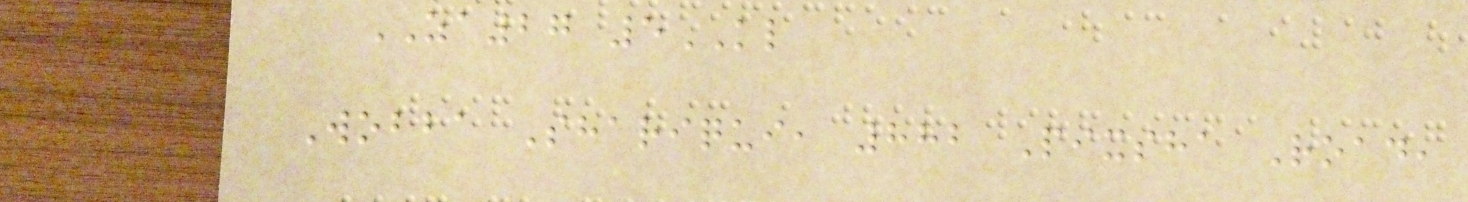ZA27 5KL
Wobba Shariqui, 882 Pixsha Road,
